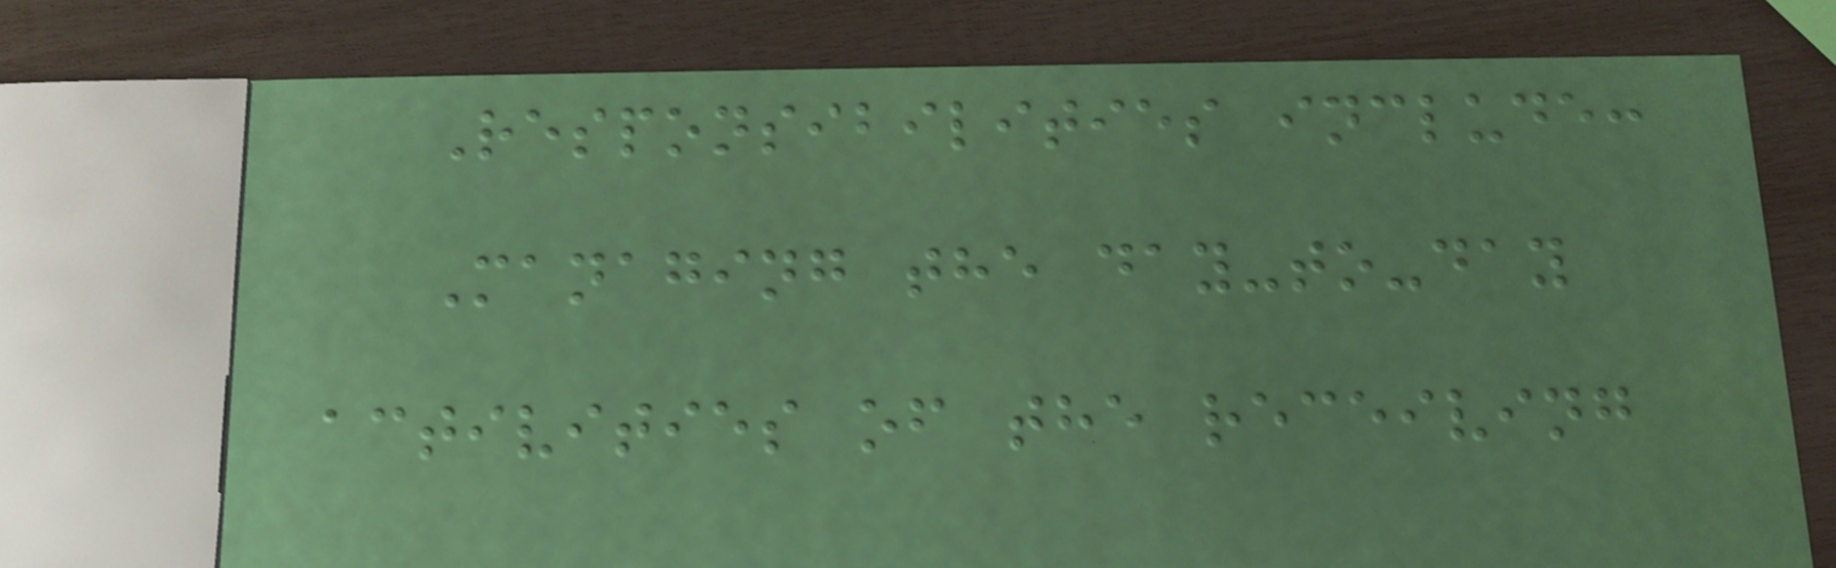Responsibilities include:
Managing the day-to-day
activities of the receiving
